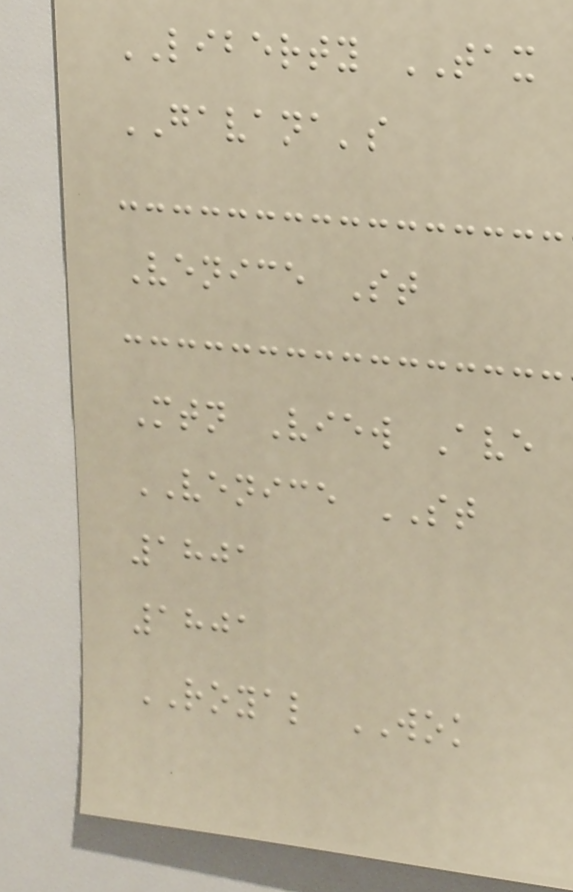LIBERTY TAX
GAVANA's
Venice St
Mtn View Ave
VENICE ST
1801
1801
ROYAL WOK
